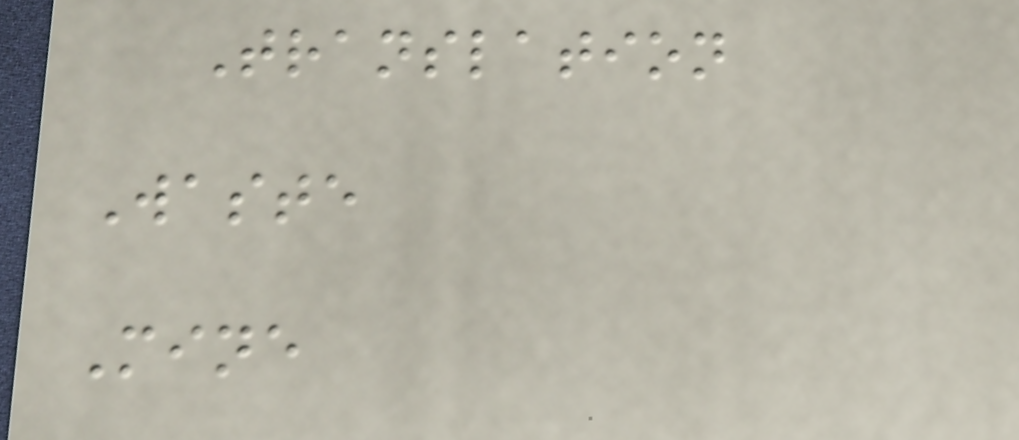Translation
Waste
Mine
